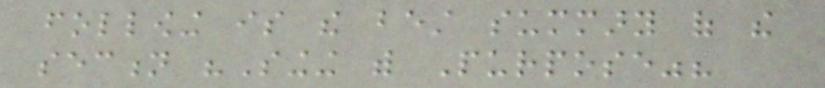following is the best summary of the
section "Singing with Purpose"?
